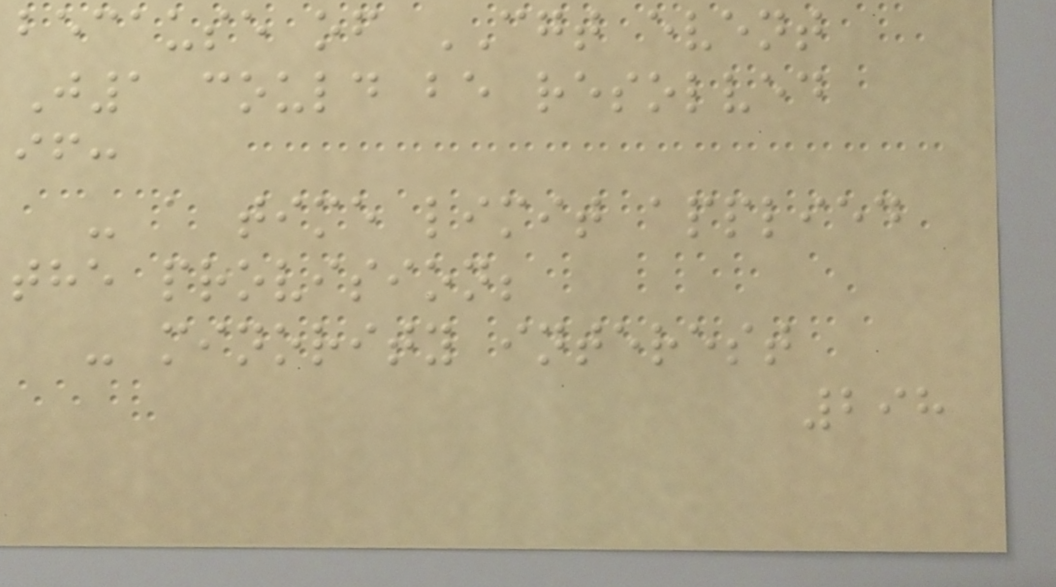because of CGT event
J1 could be resolved
if:
- a time limit applied
the provision;
- minority interest
298
